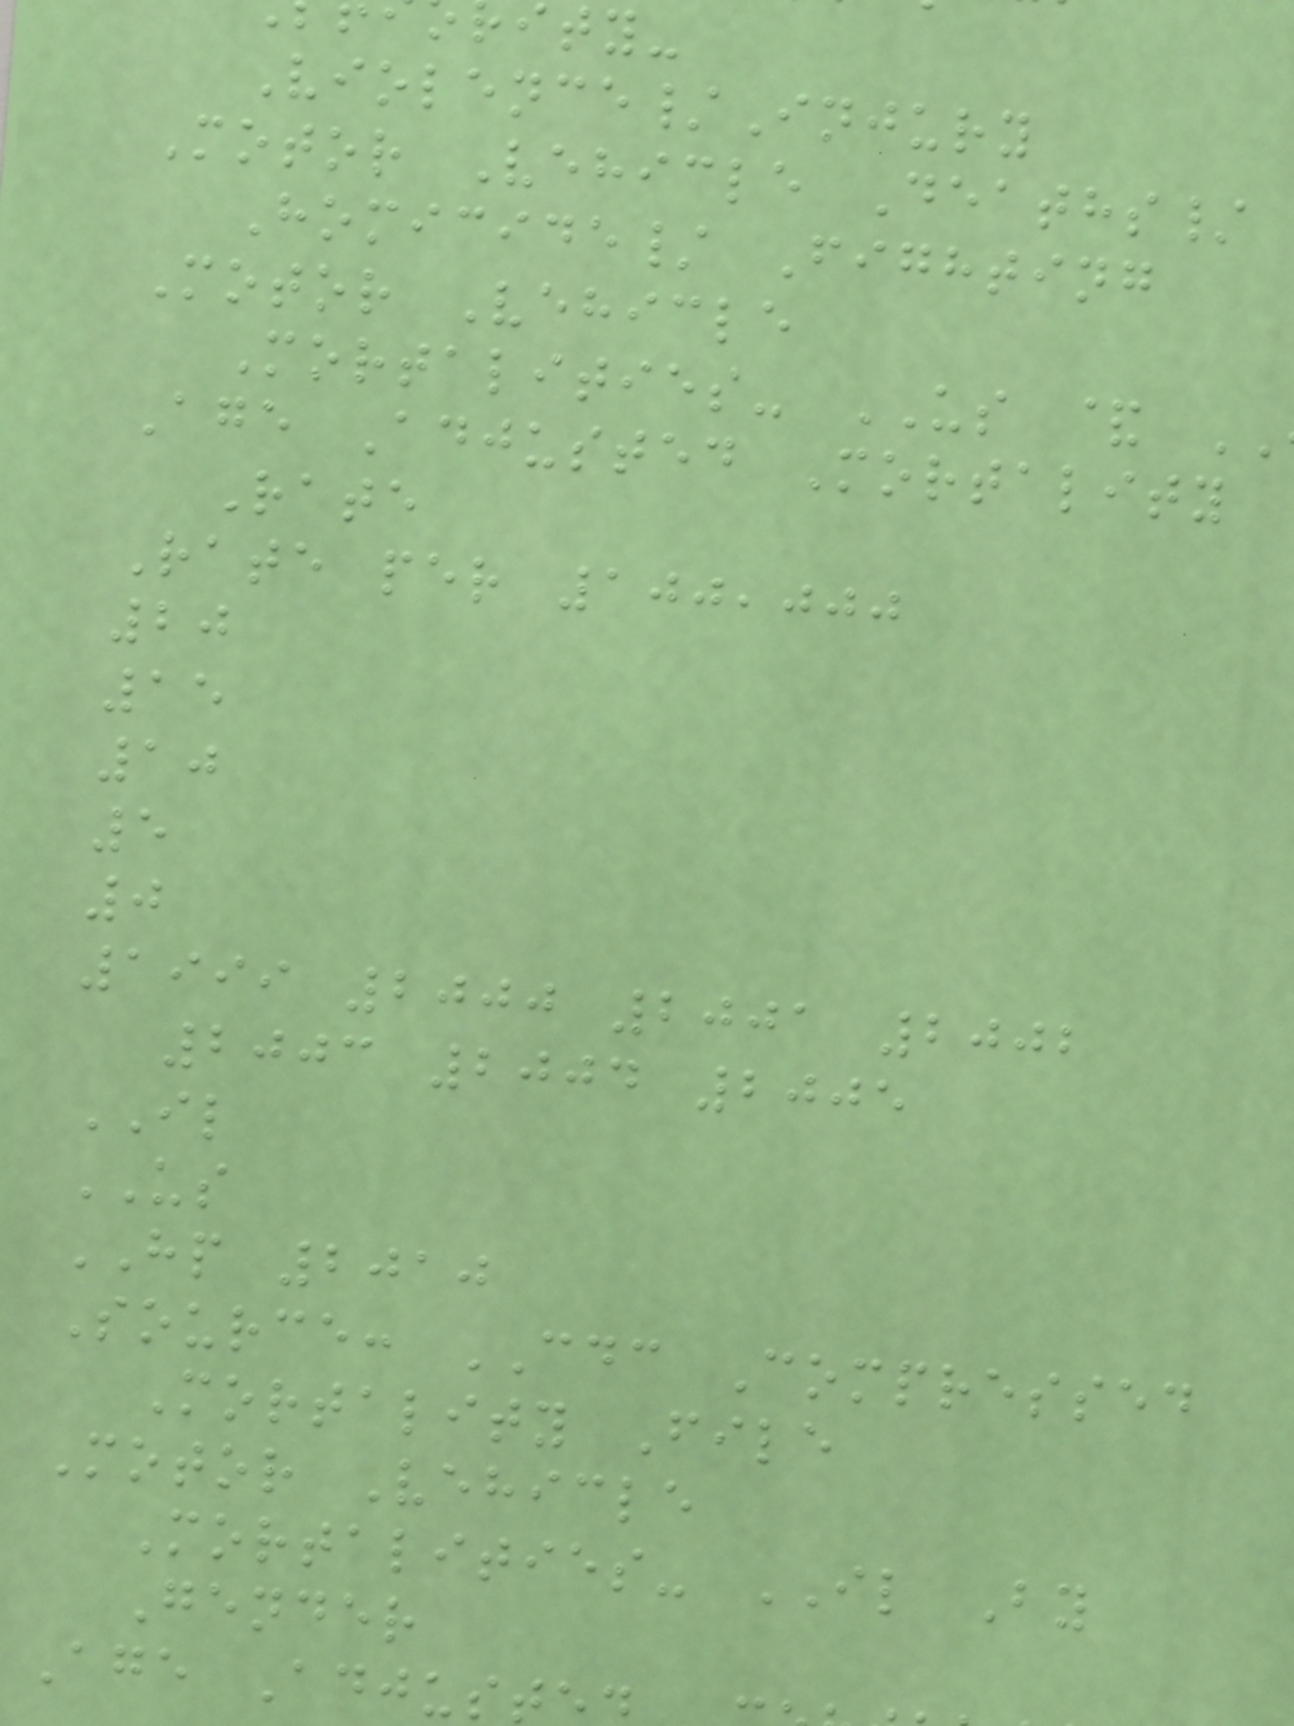Violence/Injury
Motor Vehicle Deaths/
Homicide/ Fighting
Motor Vehicle
Mortalities- US &
Age Adjusted Mortality
Rate
Rate per 100,000
20
15
10
5
0
1999 2000 2001 2002
2003 2004 2005
IL
US
HP 2010
Source: CDC Compressed
Mortality File
Motor Vehicle
Mortalities- IL By
Gender
Age Adjust
